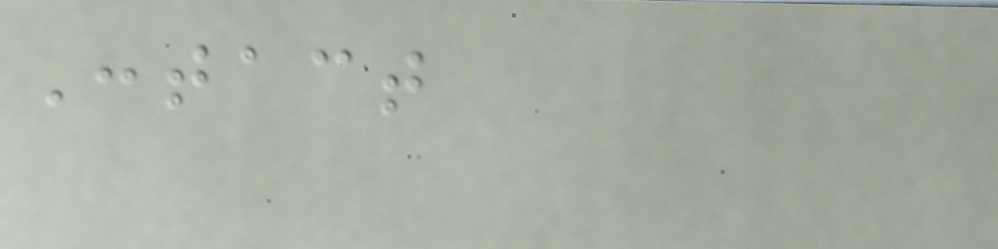Contact
